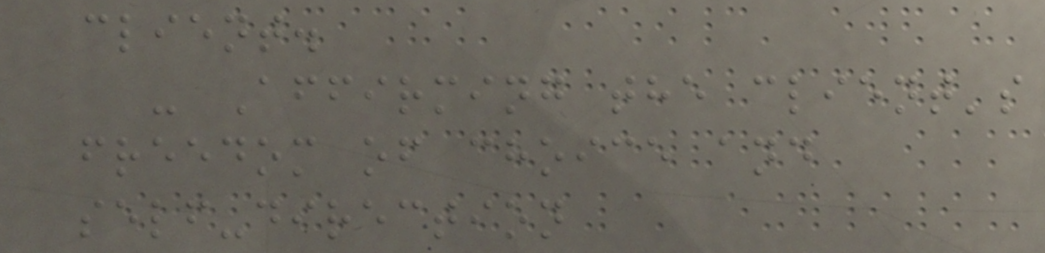client.
- Affirming the client's
freedom of choice and
self-direction
